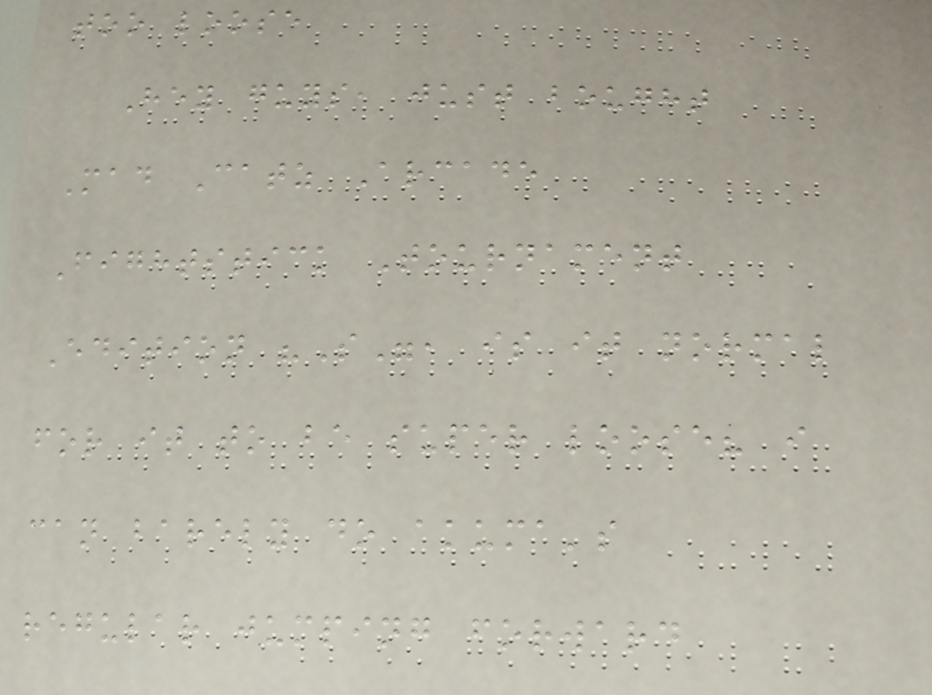too loose
Hey guys, just bought
Mad Catz Arcade
Fightstick Tournament
Edition "S", is it normal
for it to be super loose? i
can barely do akuma's
regular jumping forward
